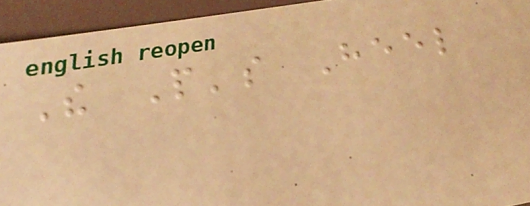The People's Heel
